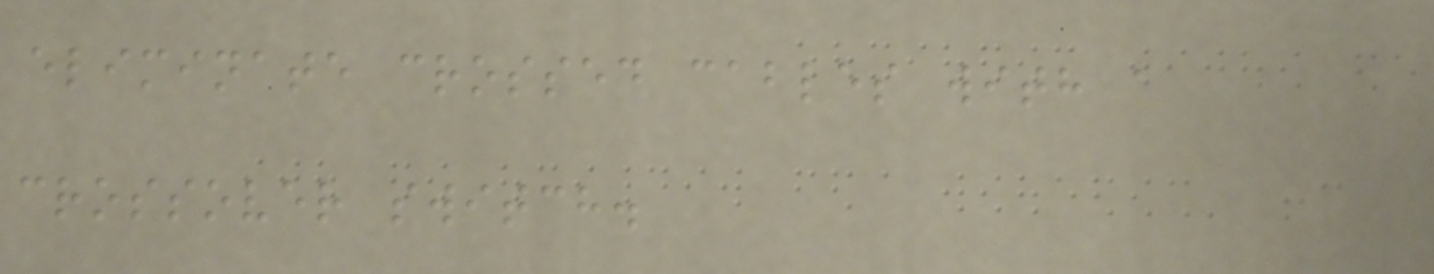eliminate crossed cables with a
crossover switch.
